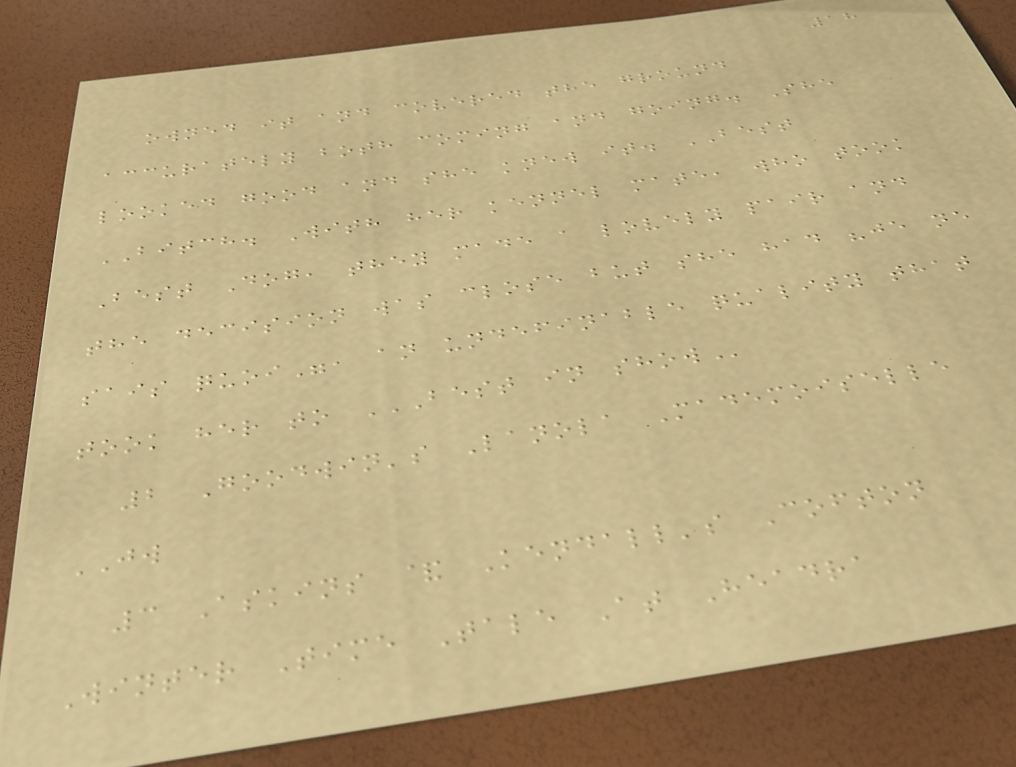18
owned it and covered the ground
accurately both coming and going. She
looked good and she knew it. BEST
BITCH. With her kennel mate, who took
Best Dog, they made a lovely pair and
the decision was close but she had "je ne
sais quoi", an undefinable quality that
took her to BEST IN SHOW
2 Goodwin's Lanola Mademoiselle
JW
3 Askins & Kendall's Cofton
Winter Time Tale At Headra
